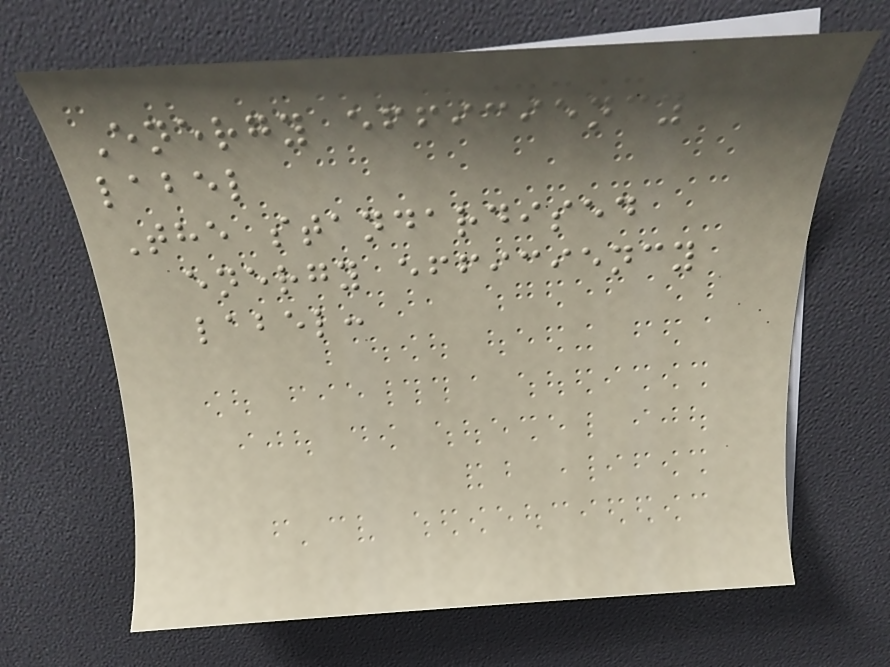Energy efficiency
label
The standardised
energy efficiency
label:
